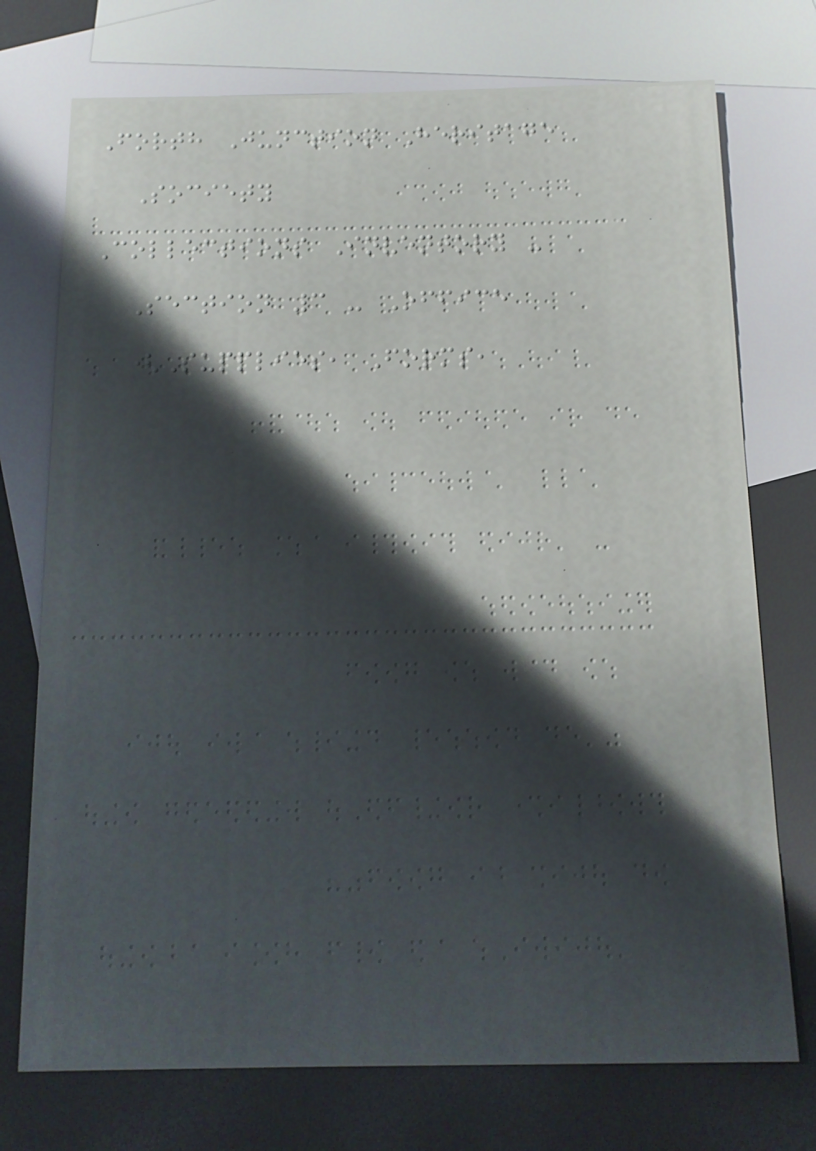Forth Junction Heritage
Society
Collections Inventory -
Section 3 - Office
(Supplies, Forms,
